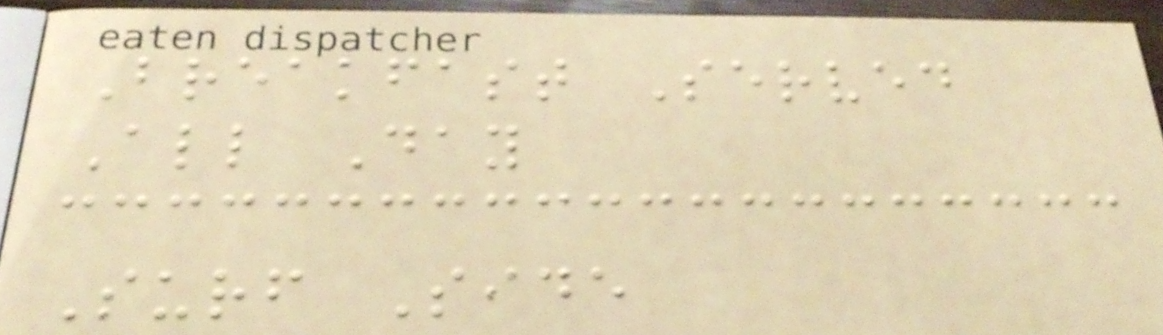Breakfast Served
All Day
Surf Side
